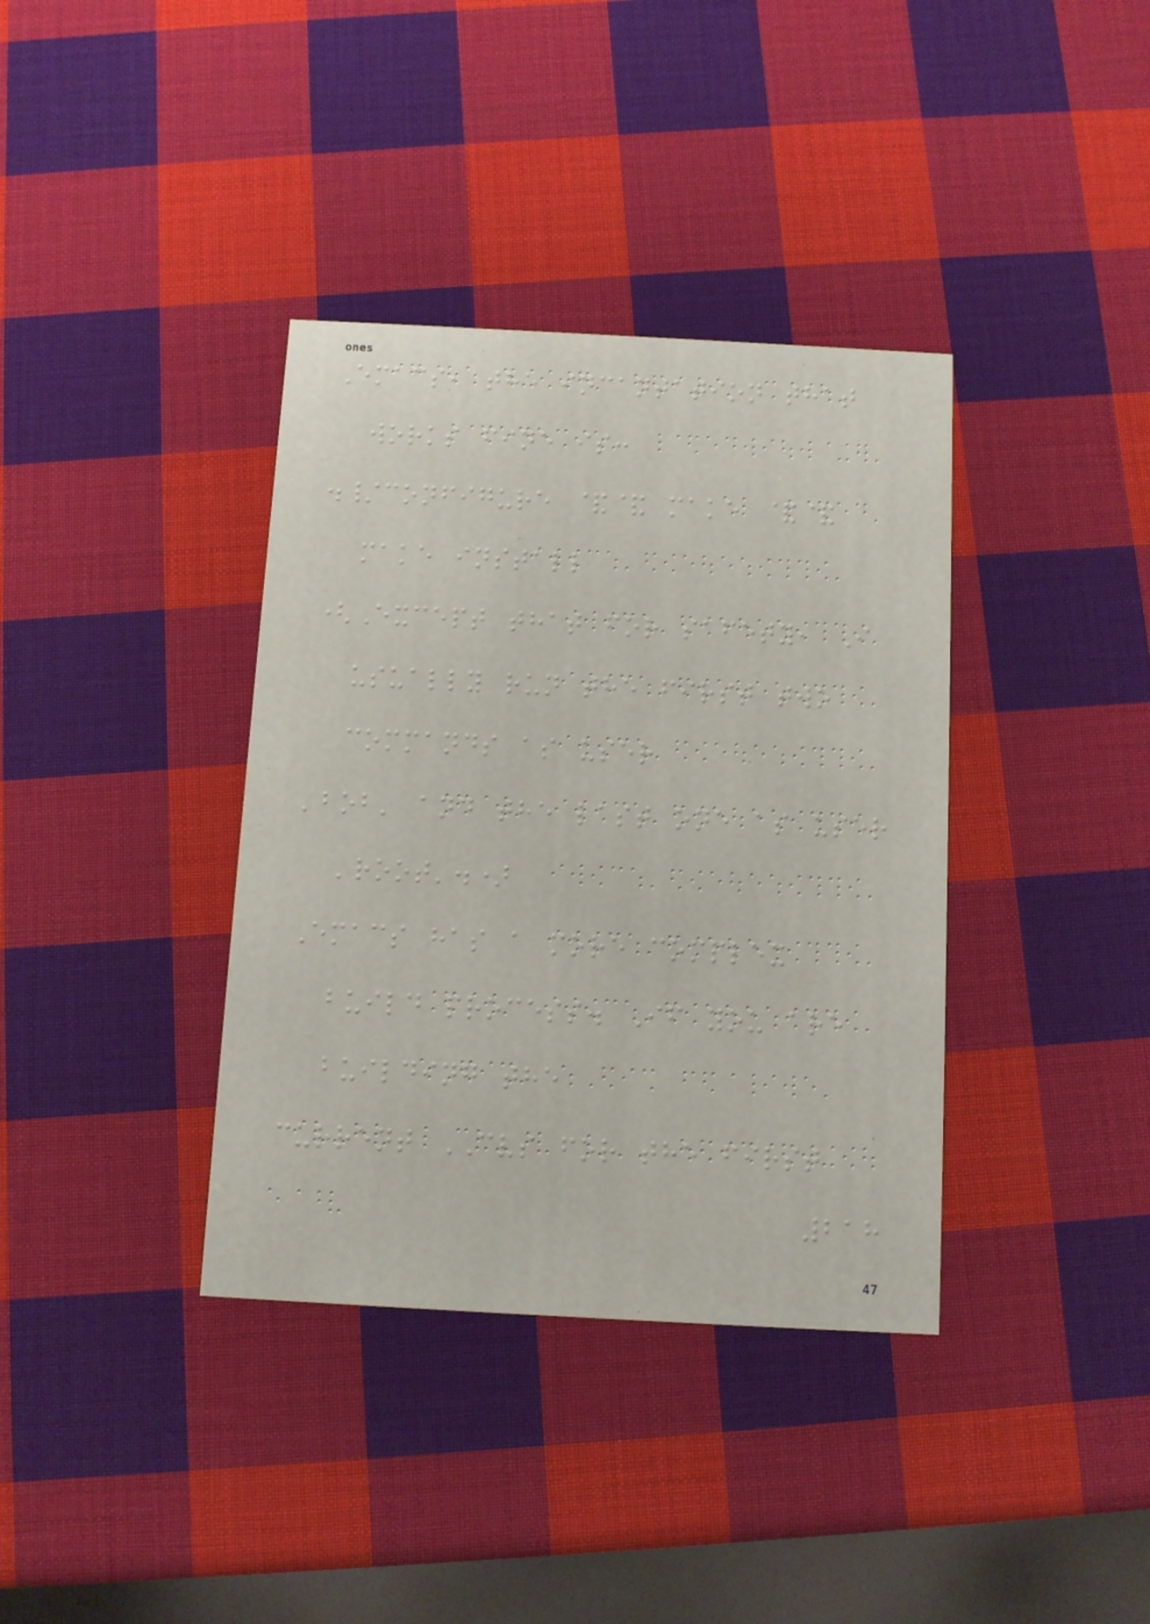Emacs, the incantation that
works fine is:
./configure && make &&
make install
(Except that for safety, I
usually run the first two
commands as user
'bob' and the last one as user
'root'.)
Emacs has a more complex
build process. If you are
building the
current CVS for the first
218
